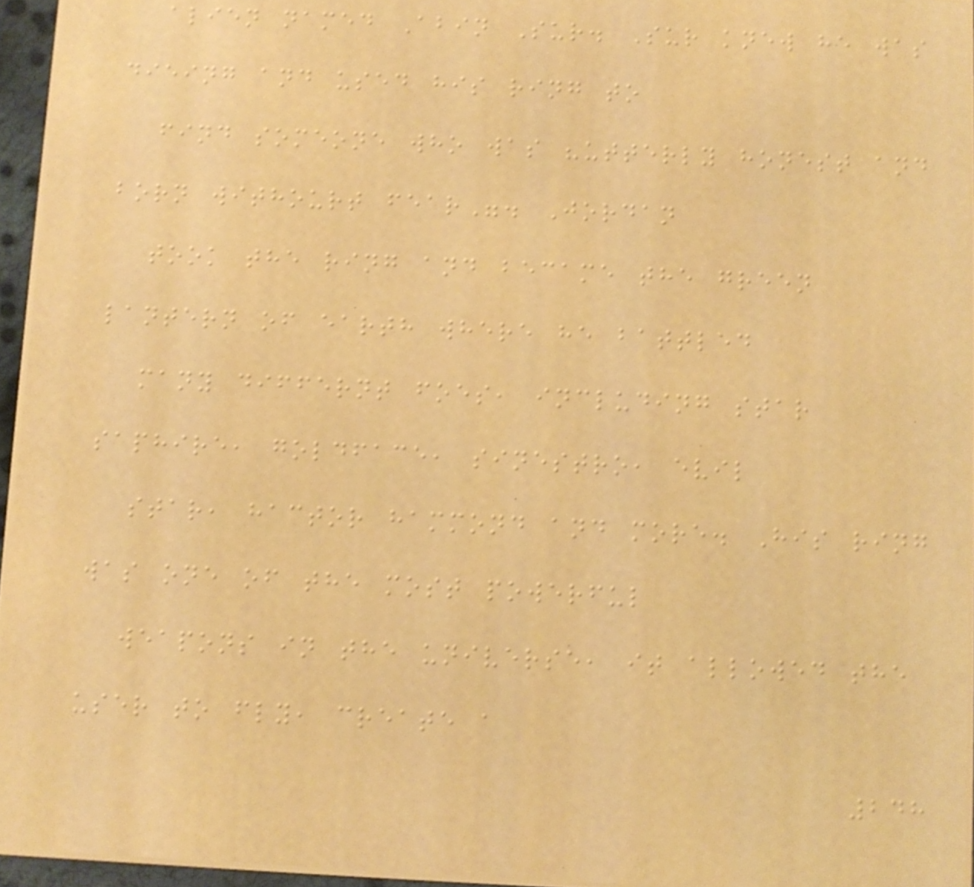alien named Abin Sur. Sur knew he was
dieing and used his ring to
find someone who was "utterly honest and
born withourt fear". Jordan
took the ring and became the green
lantern of earth where he battled
many differnt foes, including star
saphire, goldface, sinestro, evil
star, hactor hammond and more. His ring
was one of the most powerful
weapons in the universe, it allowed the
user to fly, create a
248
